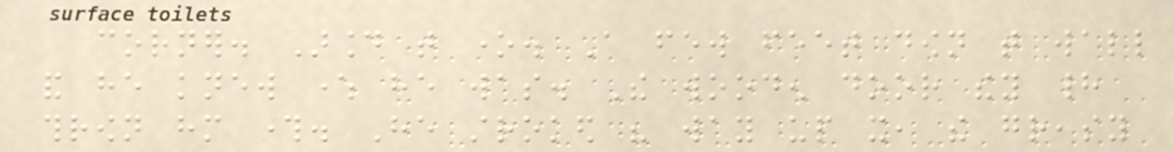corner. Around that one. A few feet down that wall
and he knew where he was. The wooden door they had
thrown him through. He stroked his way up it, the greasy
